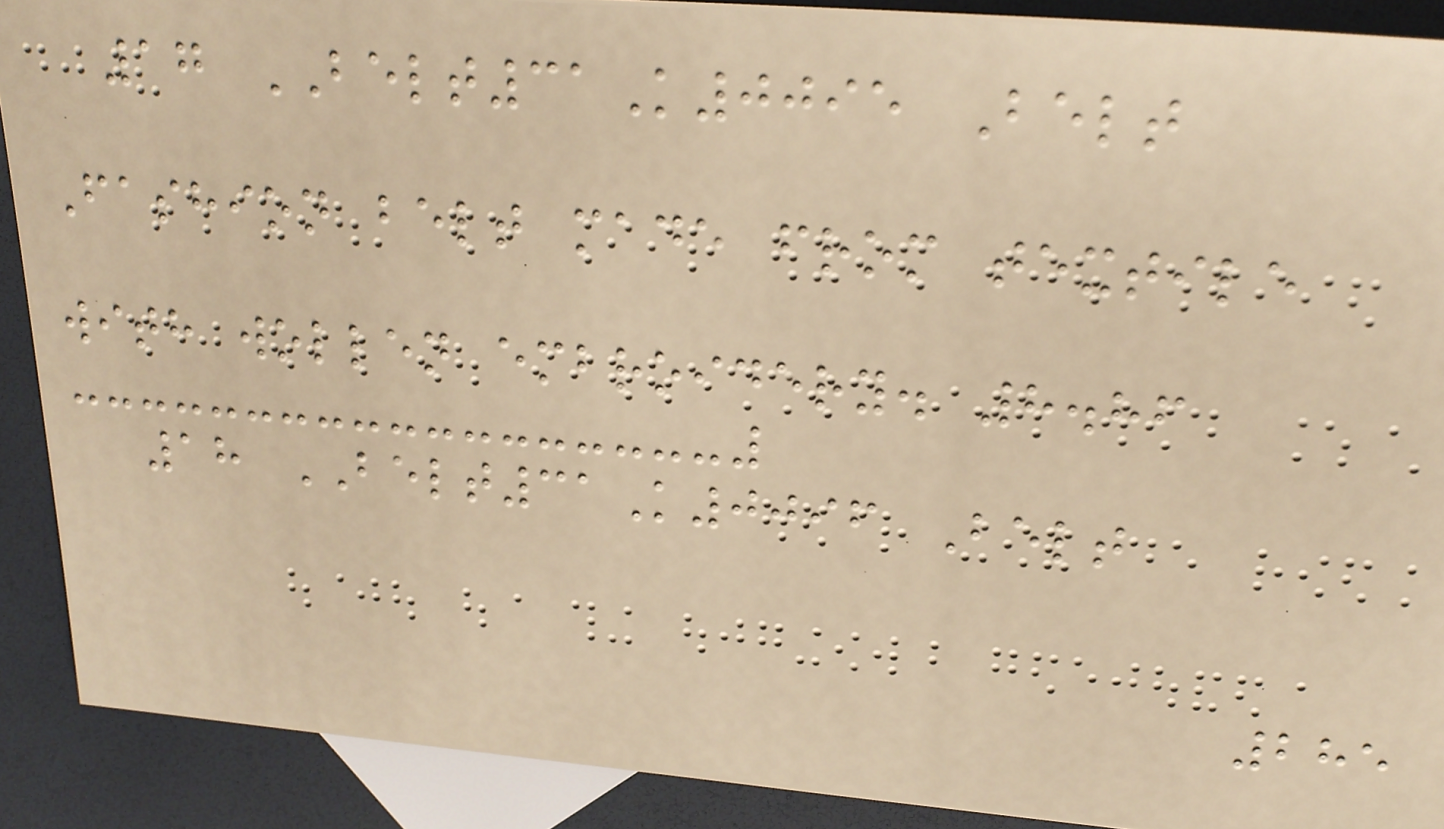17 BELT31K0095 Belt
Fashion belt made from textile
with wollen embroidery. 8.86
18 BELT31K0096 Belt
285
